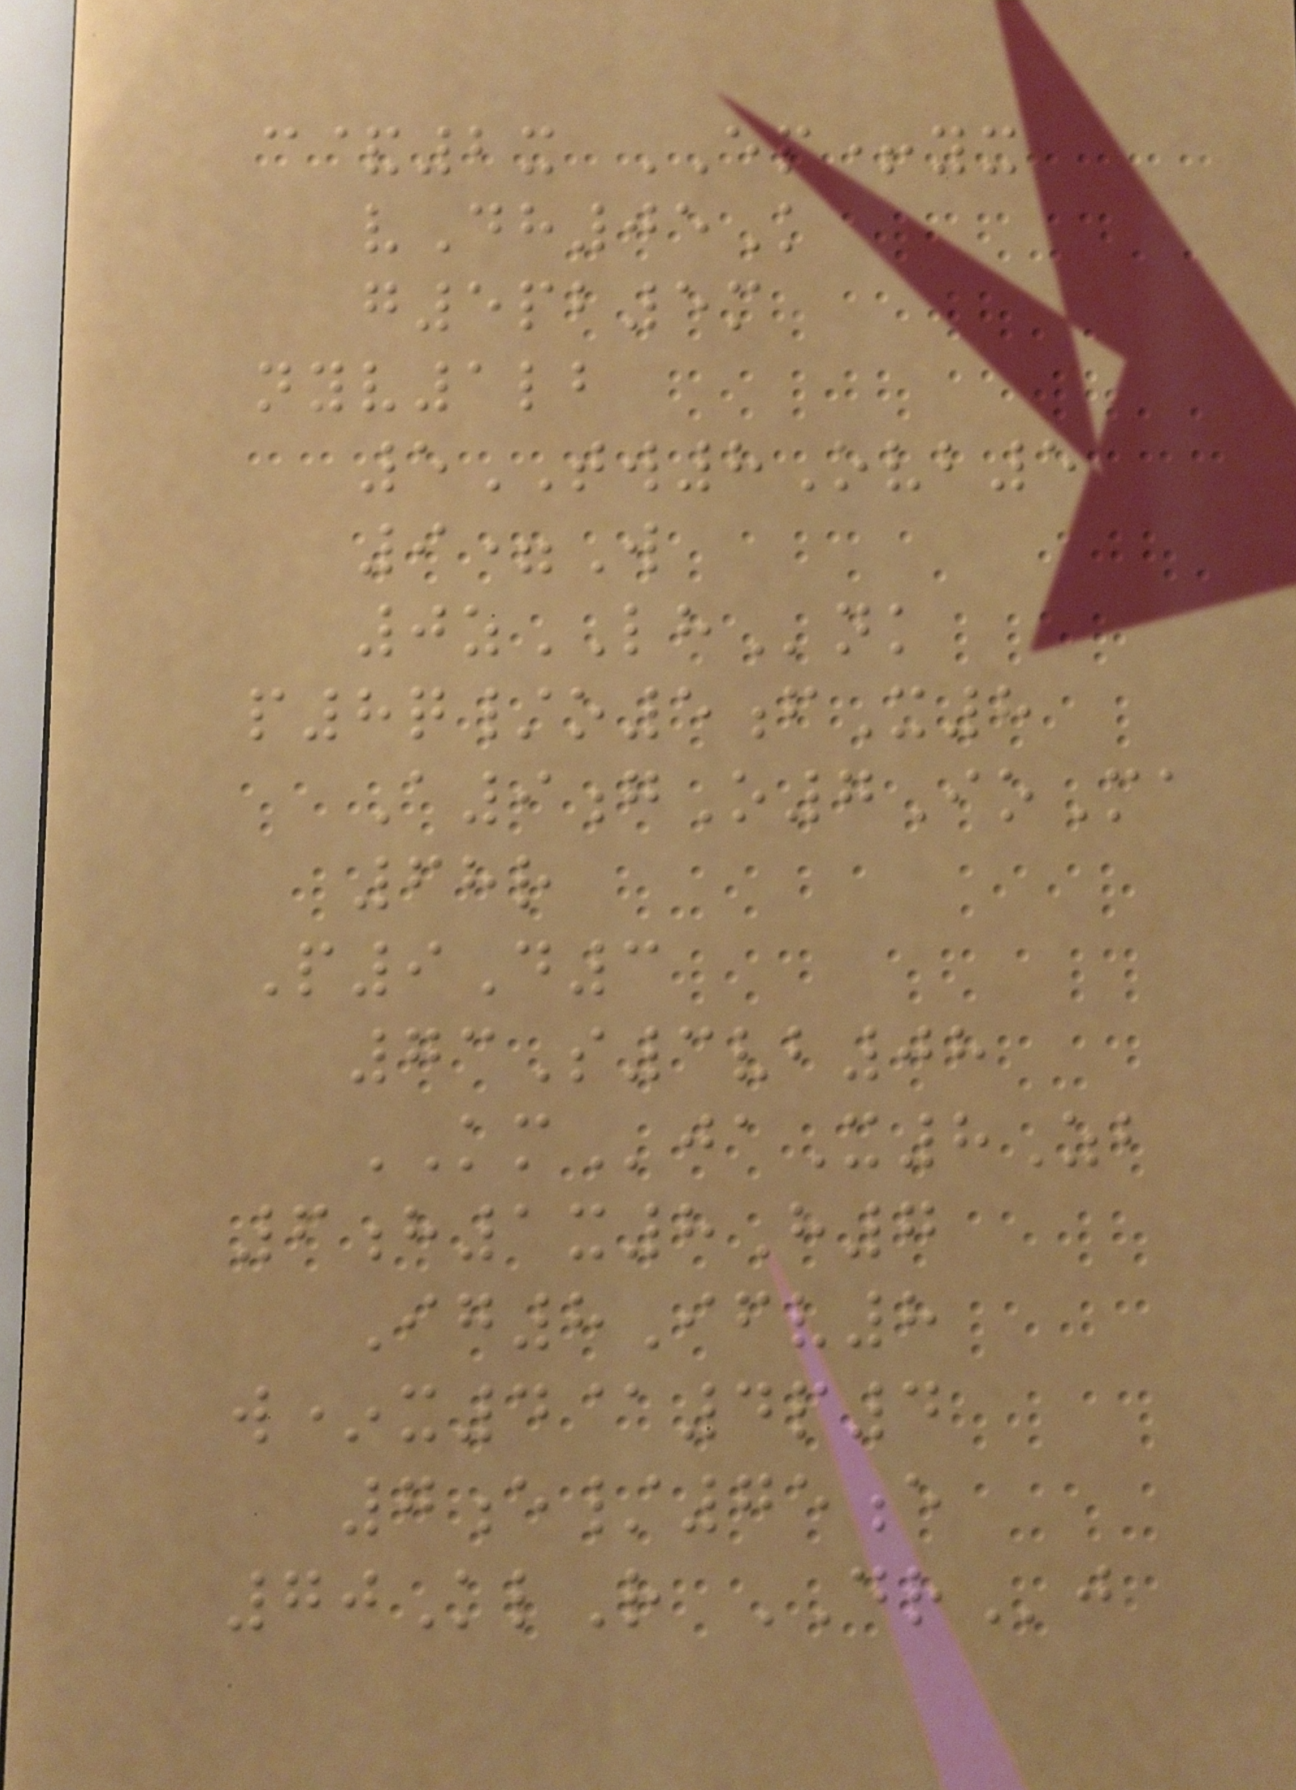c&2x EP+yx
vDh05K
g5pb5m
nyv1lb
5TW8Ovb5
9=W
0zLHnk
p8q/o5fX8
A9gO7IoMa
68r
P9D3
73S3vb08
KMjaX8Zb
6h1x8H7
Ig8Ifv8
w*x4@4p4
7e/75e
70KlR DRj
